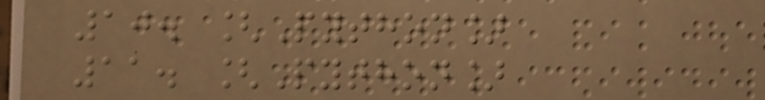10. [Python]
11. [Python]
